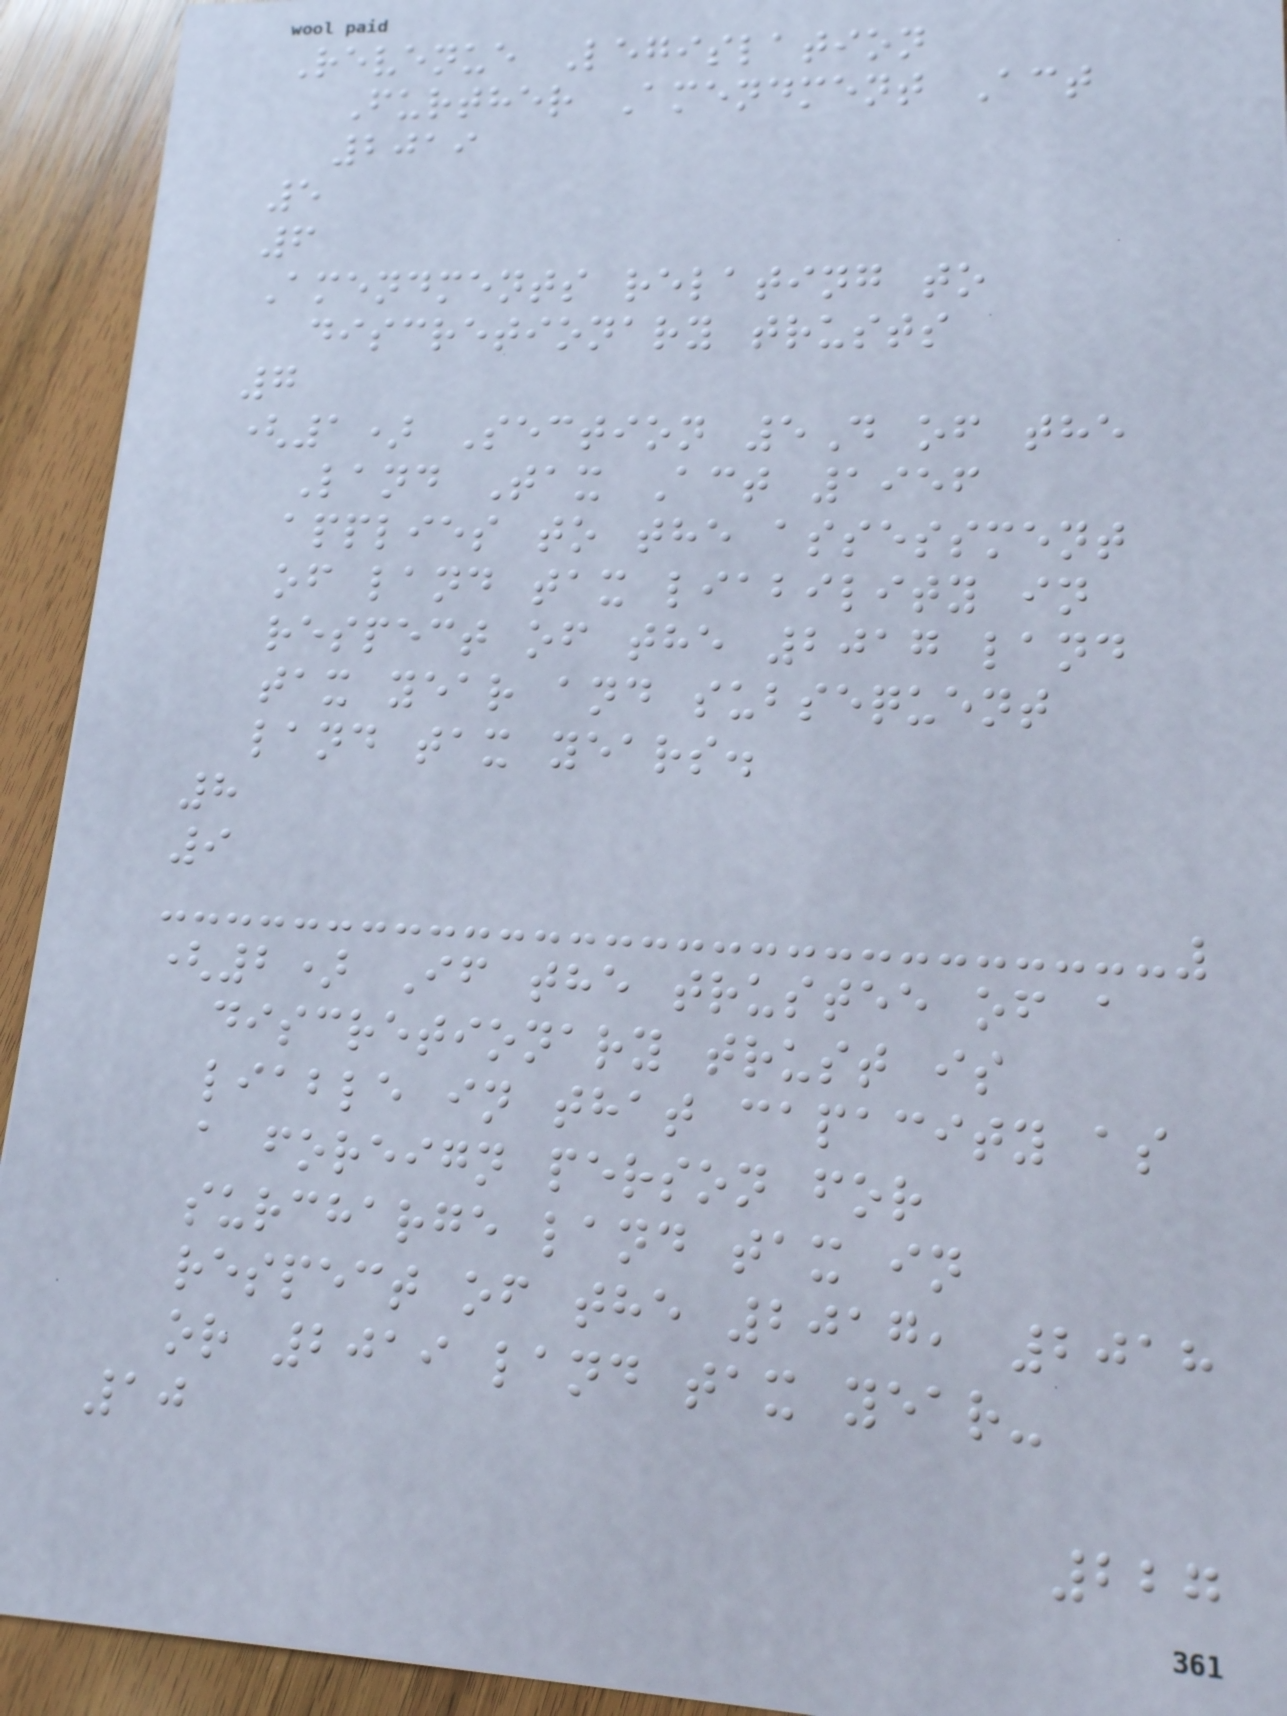Revenue Legislation
Further Amendment Act
2019
5
6
Amendments relating to
discretionary trusts
7
(1) Section 5D of the
Land Tax Act 1956
applies to the assessment
of land tax liability in
respect of the 2017 land
tax year and subsequent
land tax years.
8
9
(2) If the trustee of a
discretionary trust is
liable in that capacity as
a foreign person for
surcharge land tax in
respect of the 2017, 2018
or 2019 land tax year-
10
227
